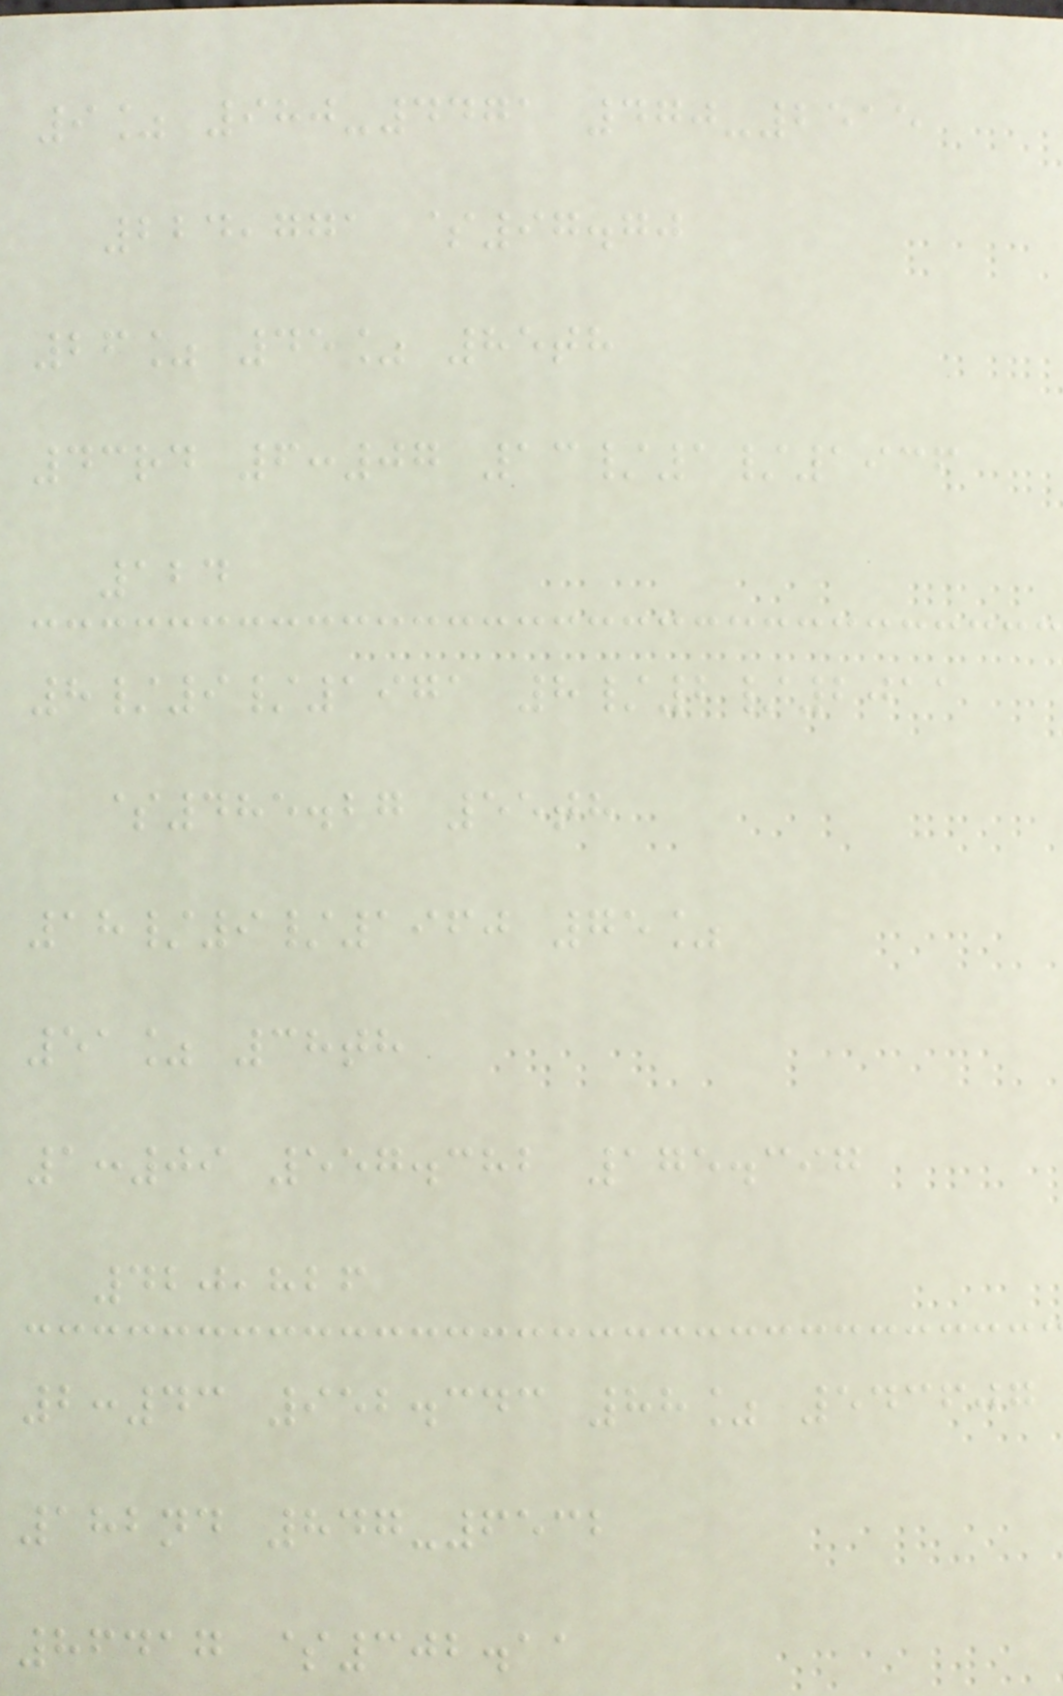9% 980-4471 470-2515
224,771 $97.70
26% 45% 85th
43rd 6:07 13/1/1936
124
8/9/1971 8/2/2011
$485.27 55th
18/9/1960 75%
51% 38th
1:09 557.382 175.397
420,826
2:43 952.343 88% 543607
182nd 847-6532
86417 $302.11
